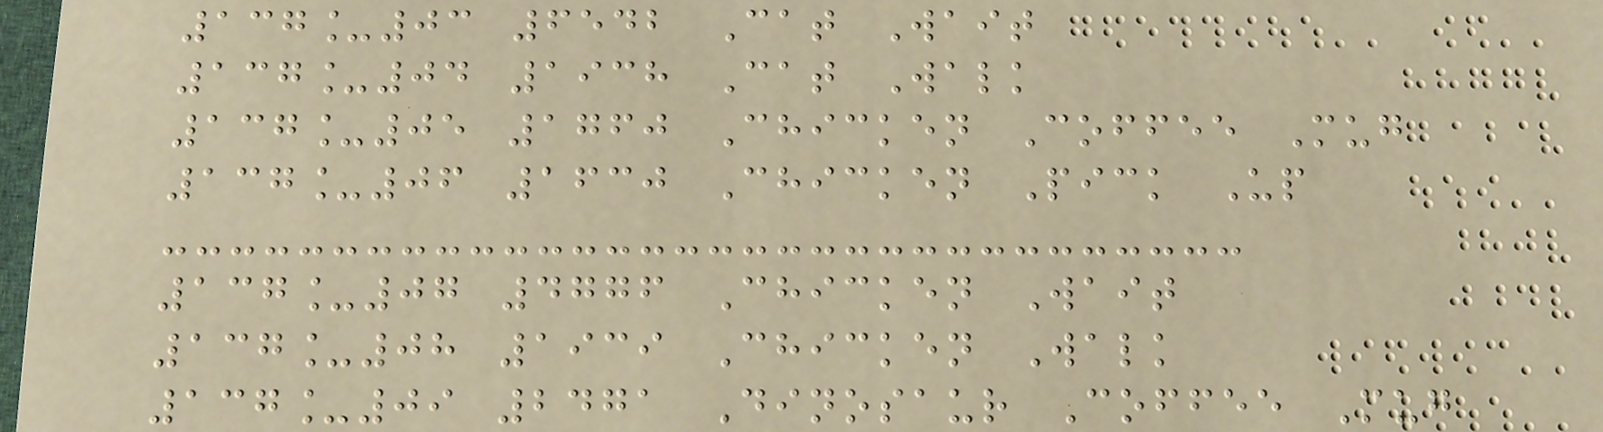137_03 6542 Cat Wait
137_04 1938 Cat Walk
137_05 1760 Chicken Coffee Mug
137_06 1630 Chicken Pick Up
137_07 4776 Chicken Wait
137_08 1939 Chicken Walk
137_09 2471 Dinosaur Coffee Mug
